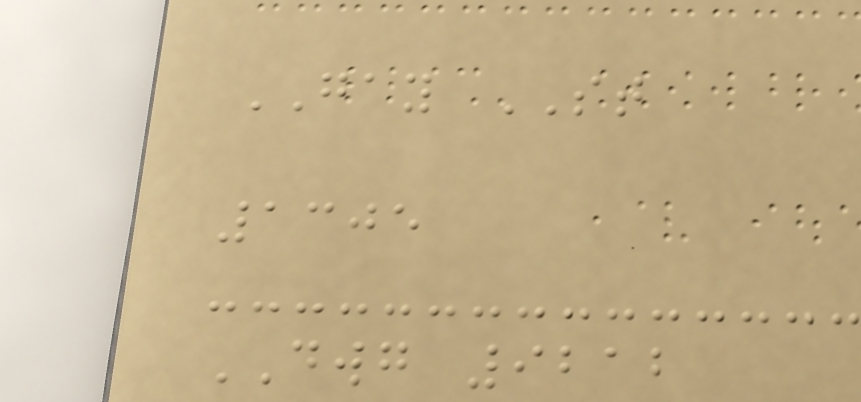GAY ST
1305
DWG 9212
